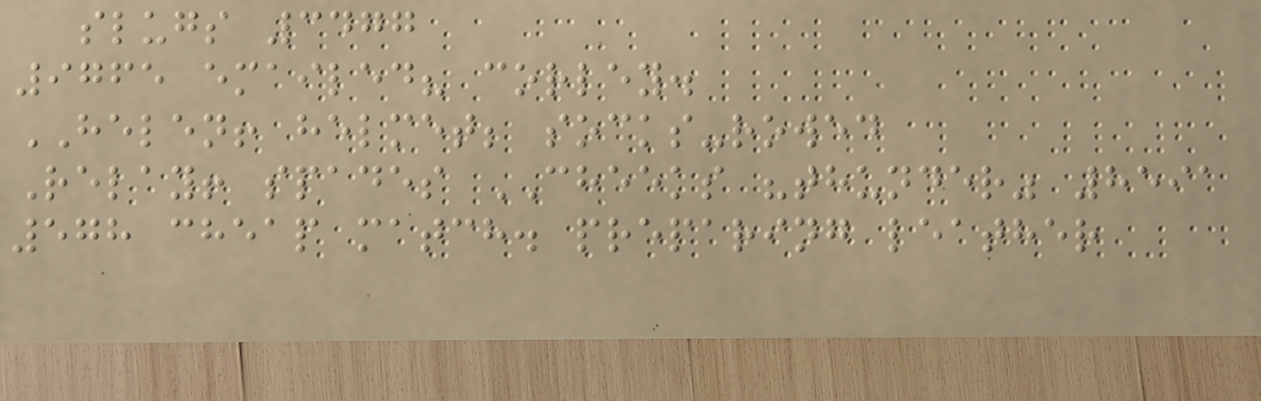slugs 3477
9765 emailed? corley.
HELEN! helmet; socks-rowed
Relay! spades CHEEKS "thunder" 8591
578 cheap match. preparing leather
